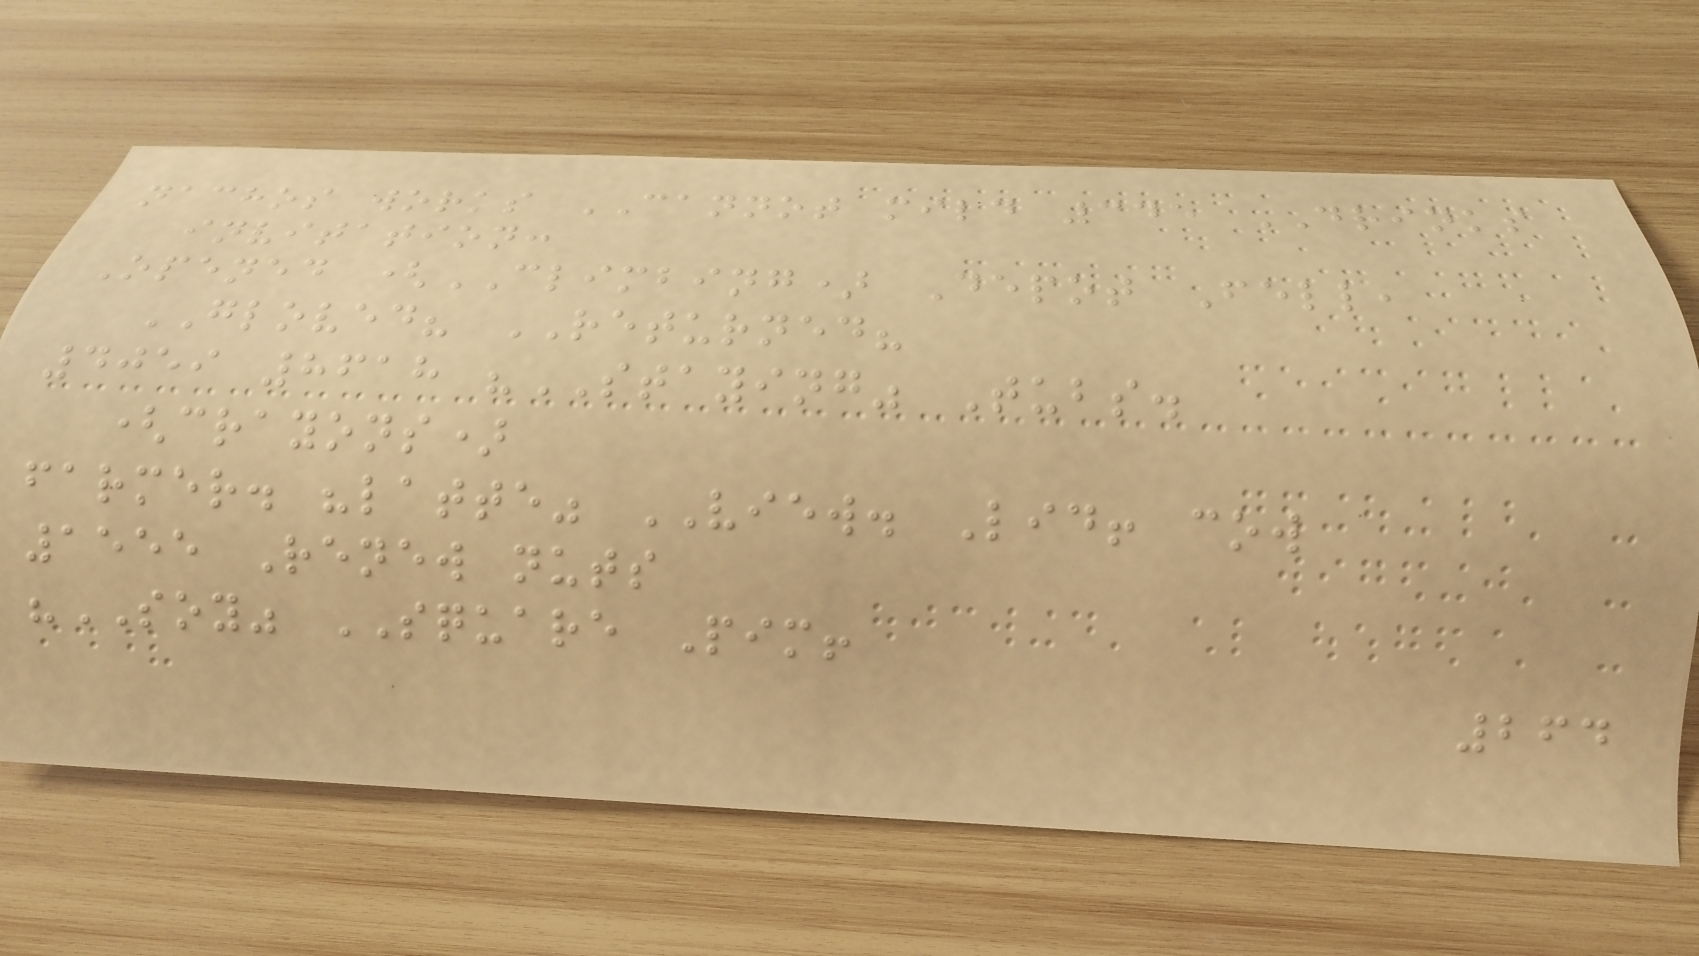nachos works CANNOT mild 345 DRINKS
invitation:
Opened (CLIMBING) Depot Fell,
GLOVED? RETURNED?
4059 8618 "STAYING" Tubs.
(crayons)
farmer. "latte" VIEW. Lid! cow
1555 Renew nuts
"SOY" SQUARE Pim!
264
